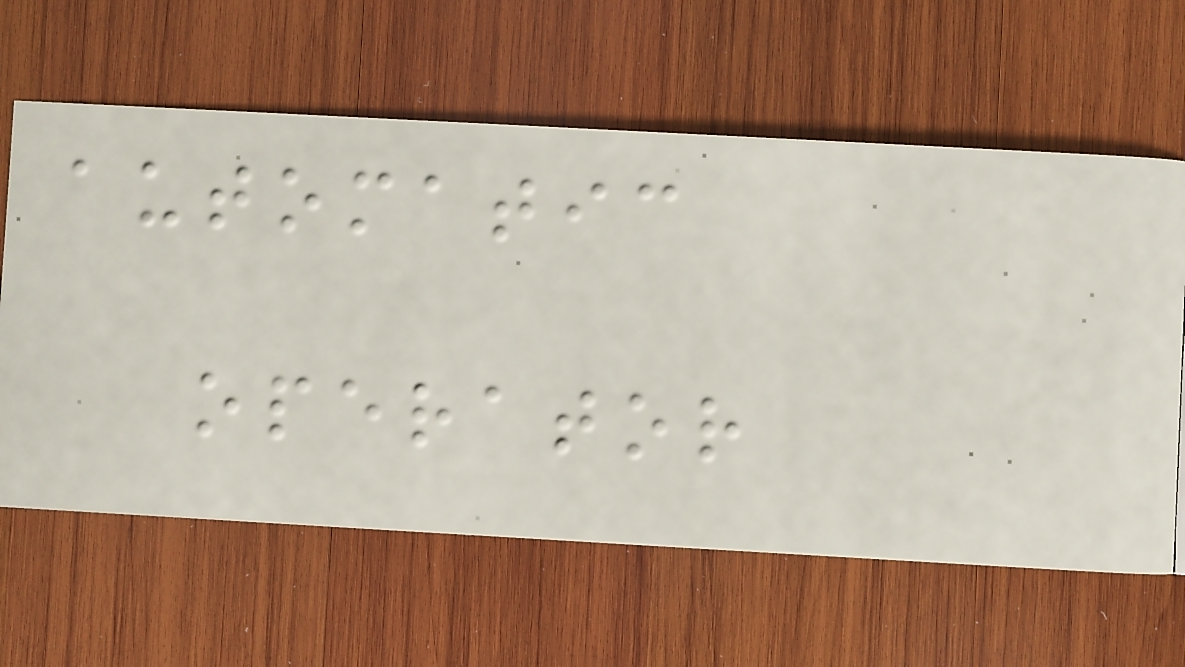automatic
operator
